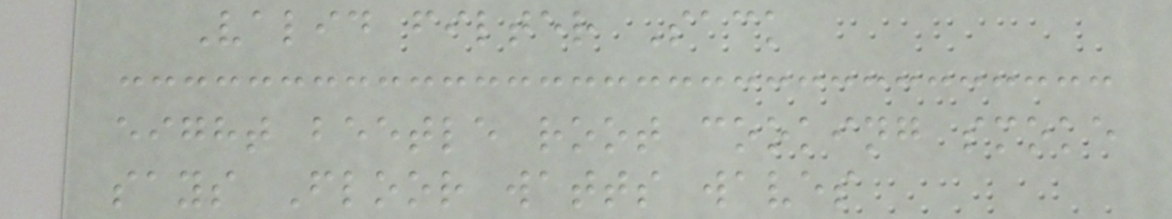Valid filter Sack
eight beetle root cooking smoke
says Floor watts waves
